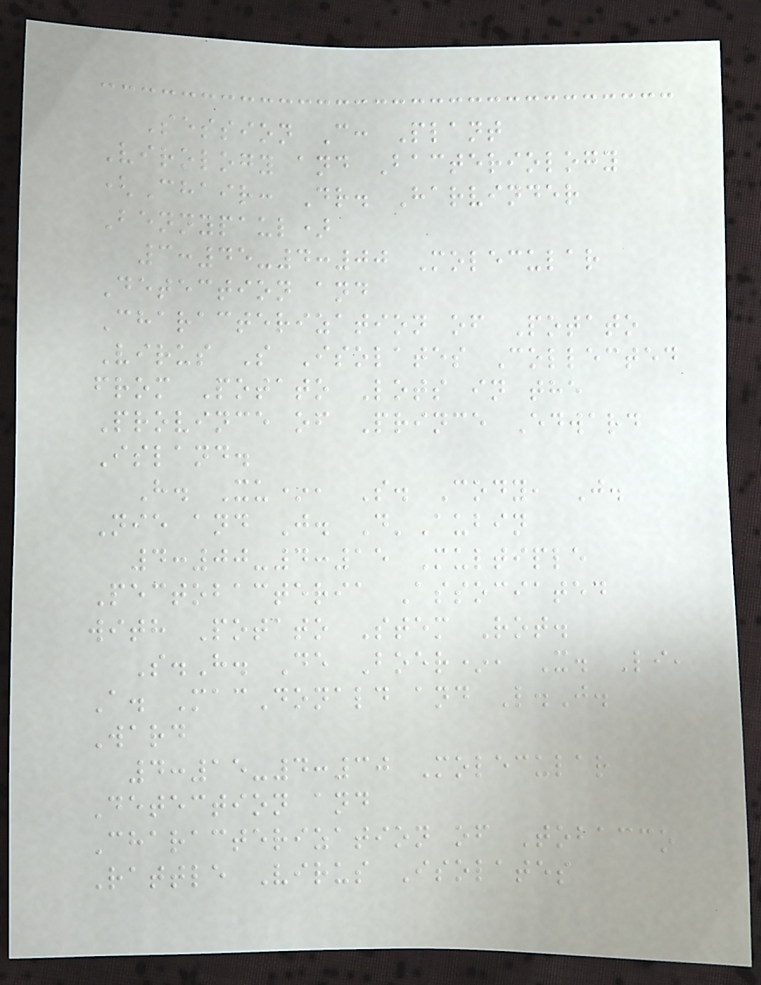Session C: Plant
Virology and Bacteriology
(Chair: Dr. Harvinder
Bennypaul)
3:45-4:00 Molecular
Detection and
Characterization of Potato
Virus S Isolates Collected
from Potato Lots in the
Province of Prince Edward
Island.
H. Xu*, S. Cody, J.
Nie and J. D'Aubin
4:00-4:15 Multiple
Pectobacteria Associated
with Potato Stem Rot.
S.H. De Boer*, X. Li,
A. MacDonald and L.J.
Ward
4:15-4:30 Molecular
Detection and
Characterization of Tobacco
Rattle Virus Isolates
